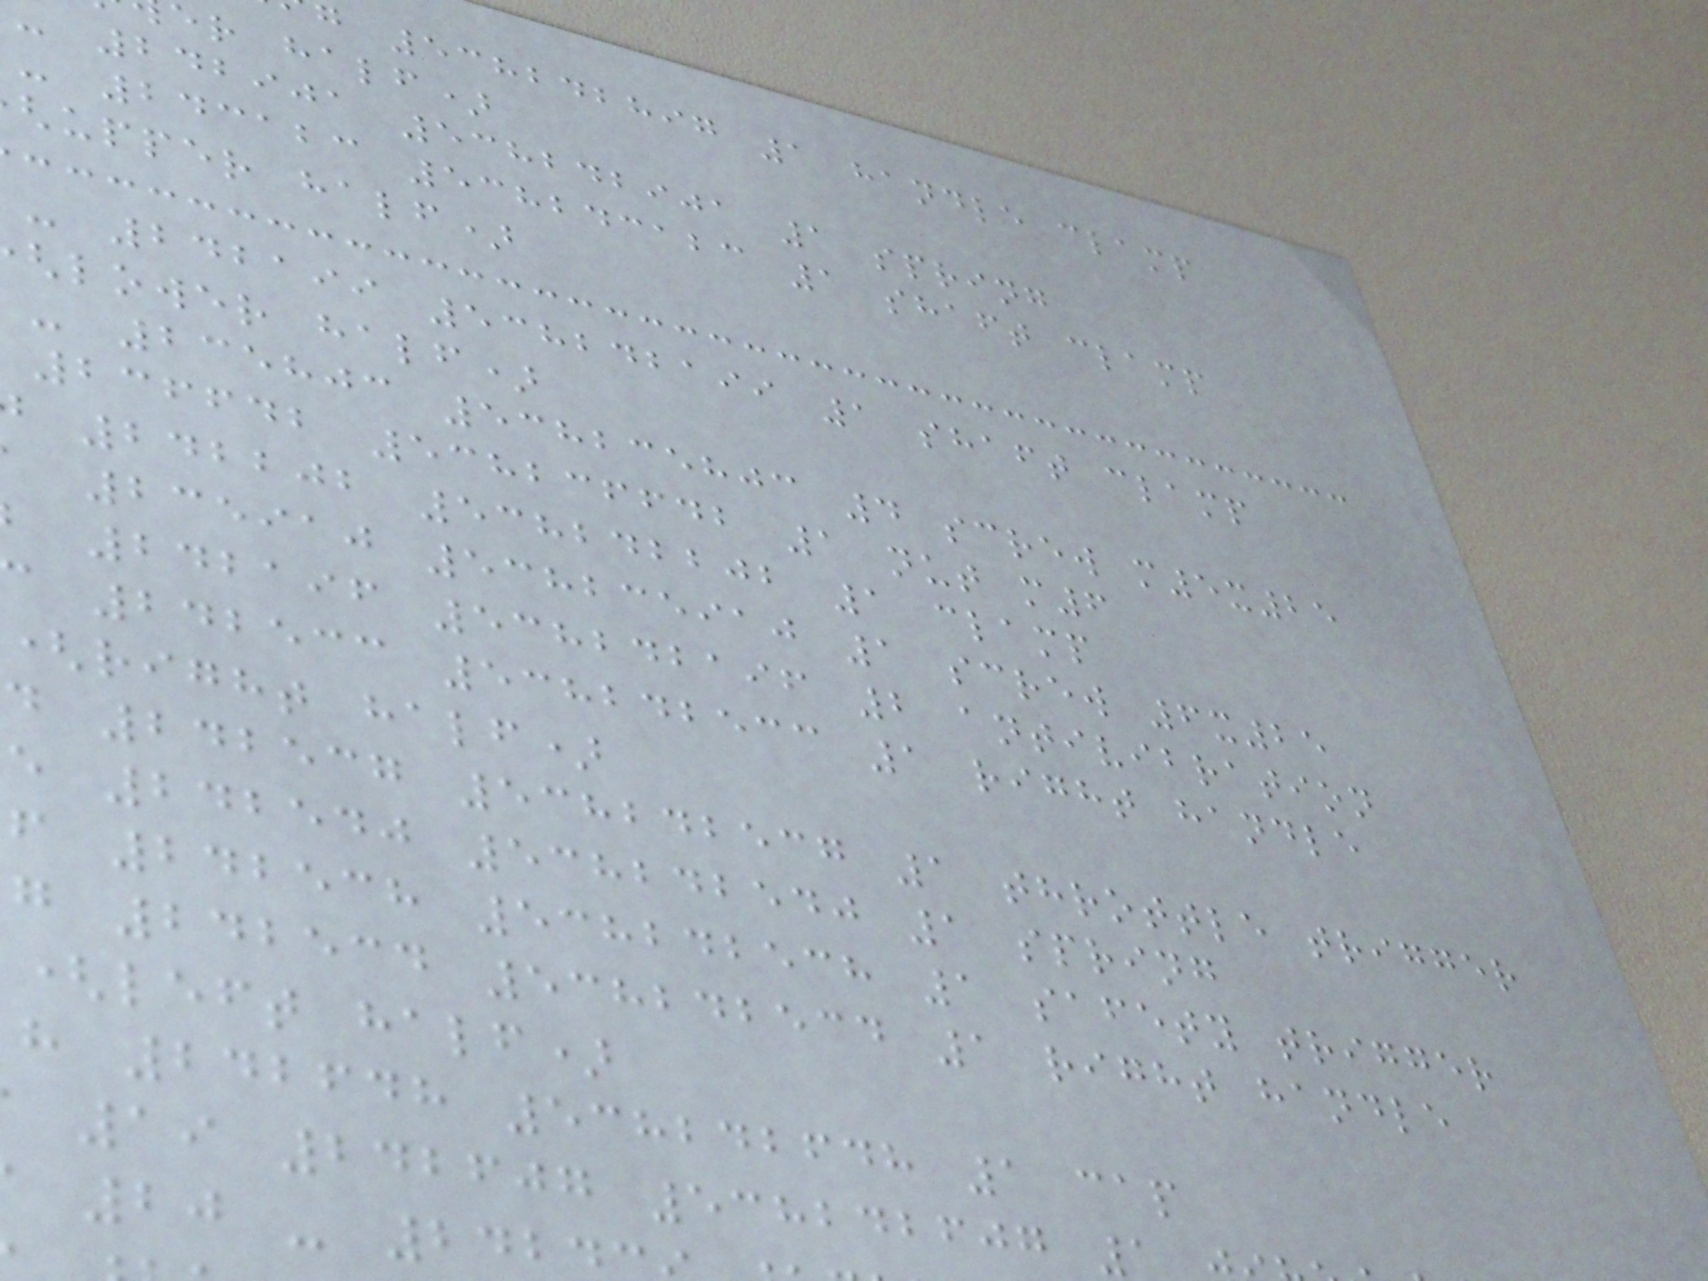g 538242897 1 handle clamp
er half)
242901 538242901 1 spring
- 243123 538243123 1 shaft clamp
upper half)
- 242199 538242199 1 shaft clamp
lower half)
- 235803 538235803 4 screw m5x25
236642 538236642 1 nut m6
242202 538242202 1 clamp
235910 538235910 1 screw 6x25
242196 538242196 2 antivibration
242533 538242533 1 right handle
(right half)
d 242537 538242537 1 throttle trigger
e 242540 538242540 1 spring
f 242538 538242538 1 safety trigger
g 242534 538242534 1 right handle
(left half)
h 242648 538242648 1 cap
19 242607 538242607
20 - 242
